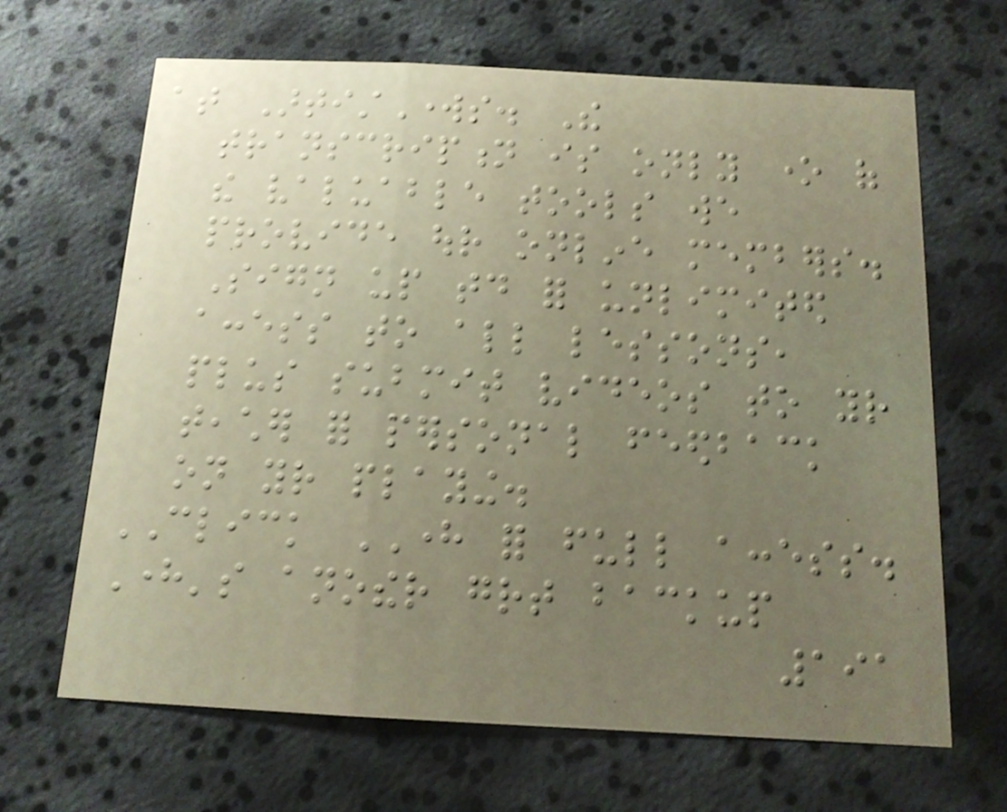at ArtistWorks. The
transcription is only one of
the valuable tools we
provide our online members.
Sign up today for unlimited
access to all lessons,
plus submit videos to your
teacher for personal feedback
on your playing.
CLICK HERE for full access.
Here's another great backup
191
